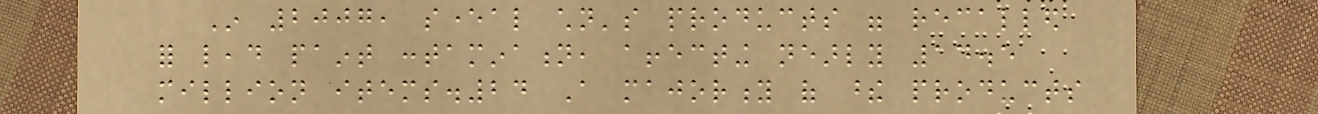In 2007, several children's products were recalled
for lead paint contamination, affecting nearly 14.5
million items.24 A majority of these products
